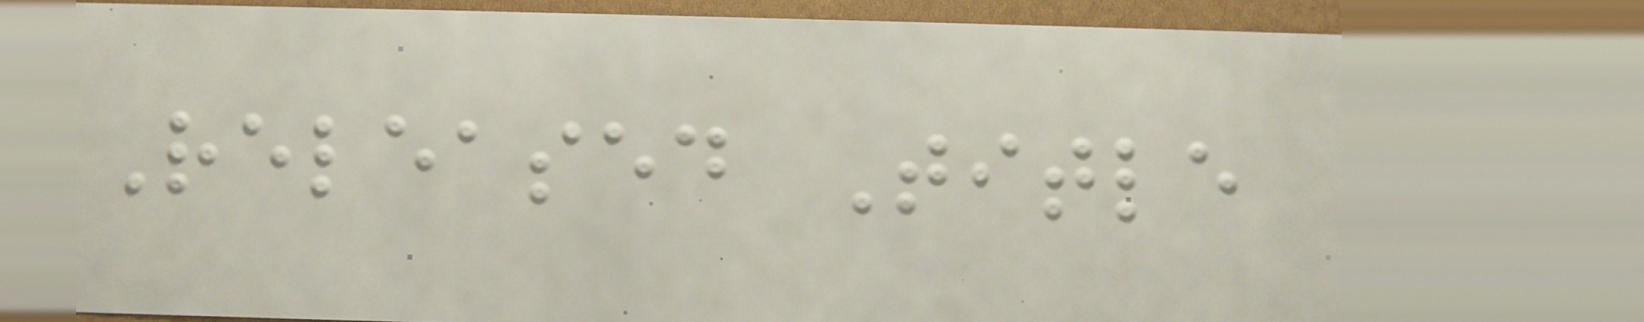Released Title
